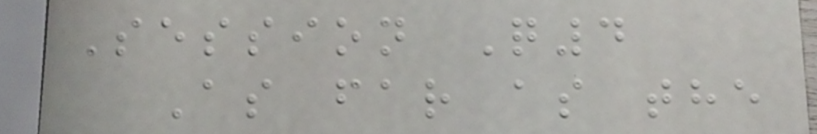Session Q4
As far as the
